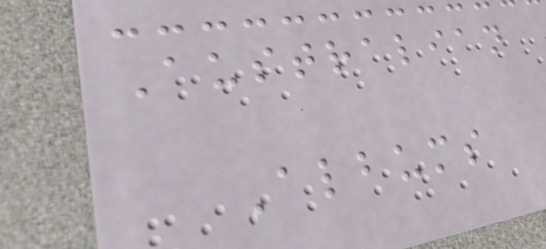Australian
Albums
